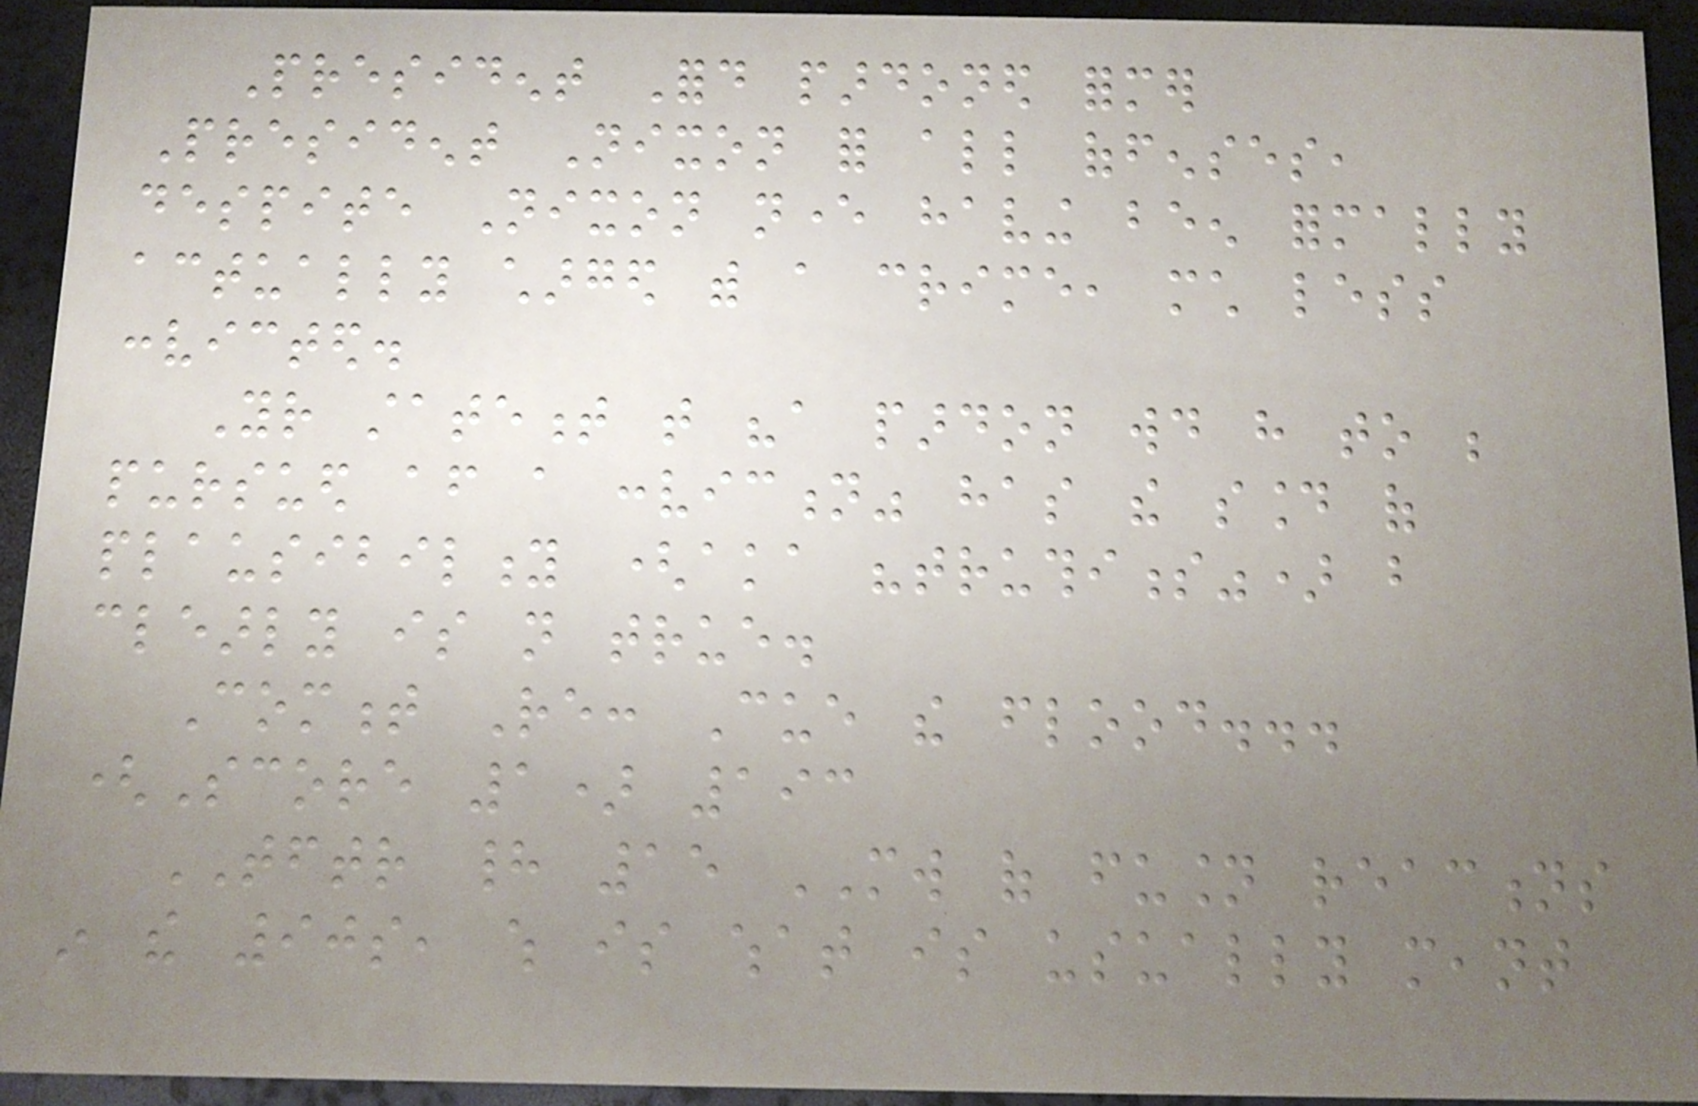President Ford pardoned former
President Nixon for all offenses,
despite Nixon never having been formally
actually charged with a crime, much less
convicted.
Your statement that "a pardon would have to be
pursued after a conviction" has the sound of
plausibility (aka "truthiness") but
clearly is not true.
Comment Re: Cue the flood...
(Score 1) 193
TFTR had 15 MW of fusion reactions
in the 90s, which is what is usually meant
